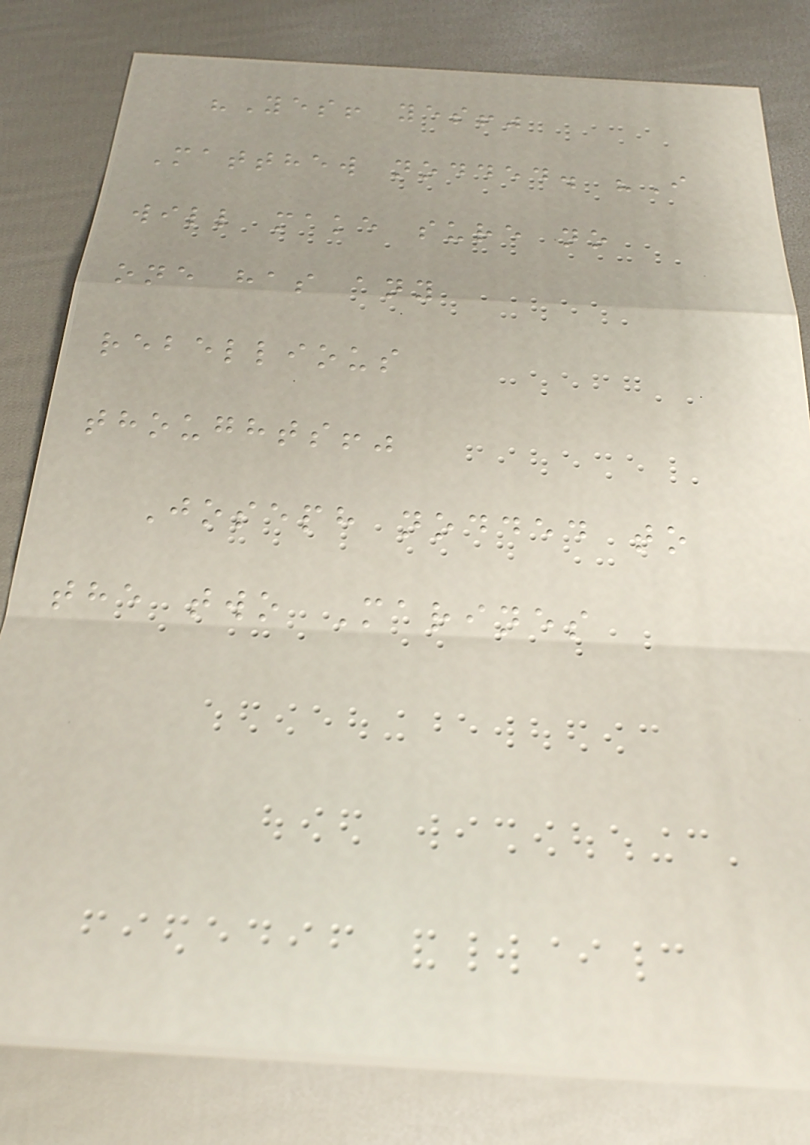"Yes! yes!"
Matthew nodded. "I
will make sure no
one has any
rebellious
thoughts!"
Joseph nodded to
the two Marines
